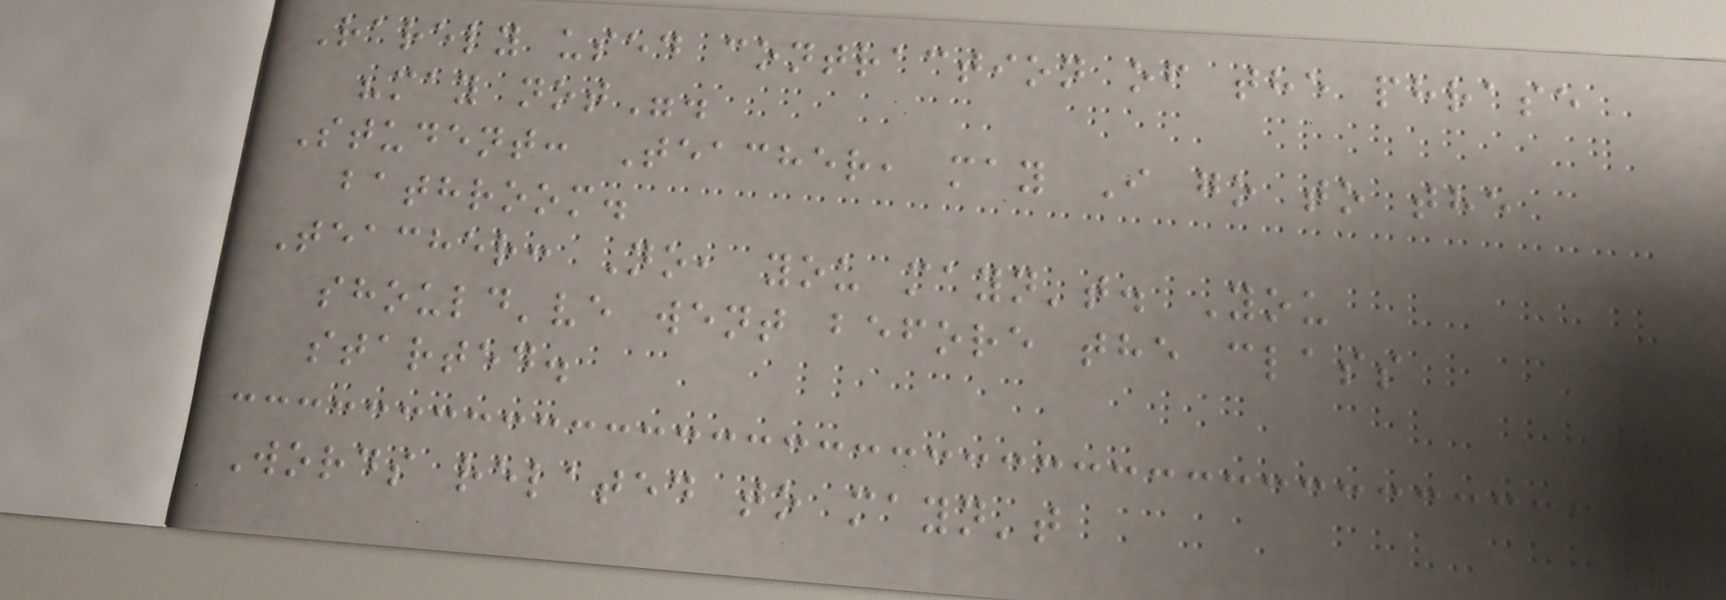Rarely used contraction of the phrase
"may not".
Student: Teacher, may I go to the
bathroom.
Teacher: No, you mayn't. You
should've went before the class
started.
Words related to mayn't
